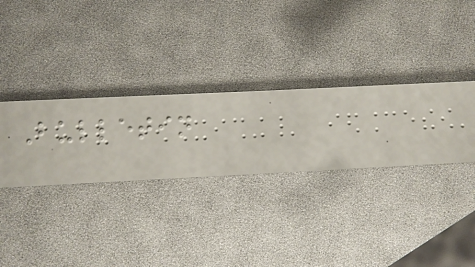Bulletin
